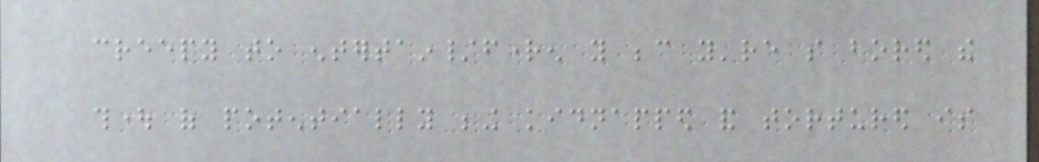creepy to entertain/frighten you because you're so bored the
thought of potentially being kidnapped and tortured is
